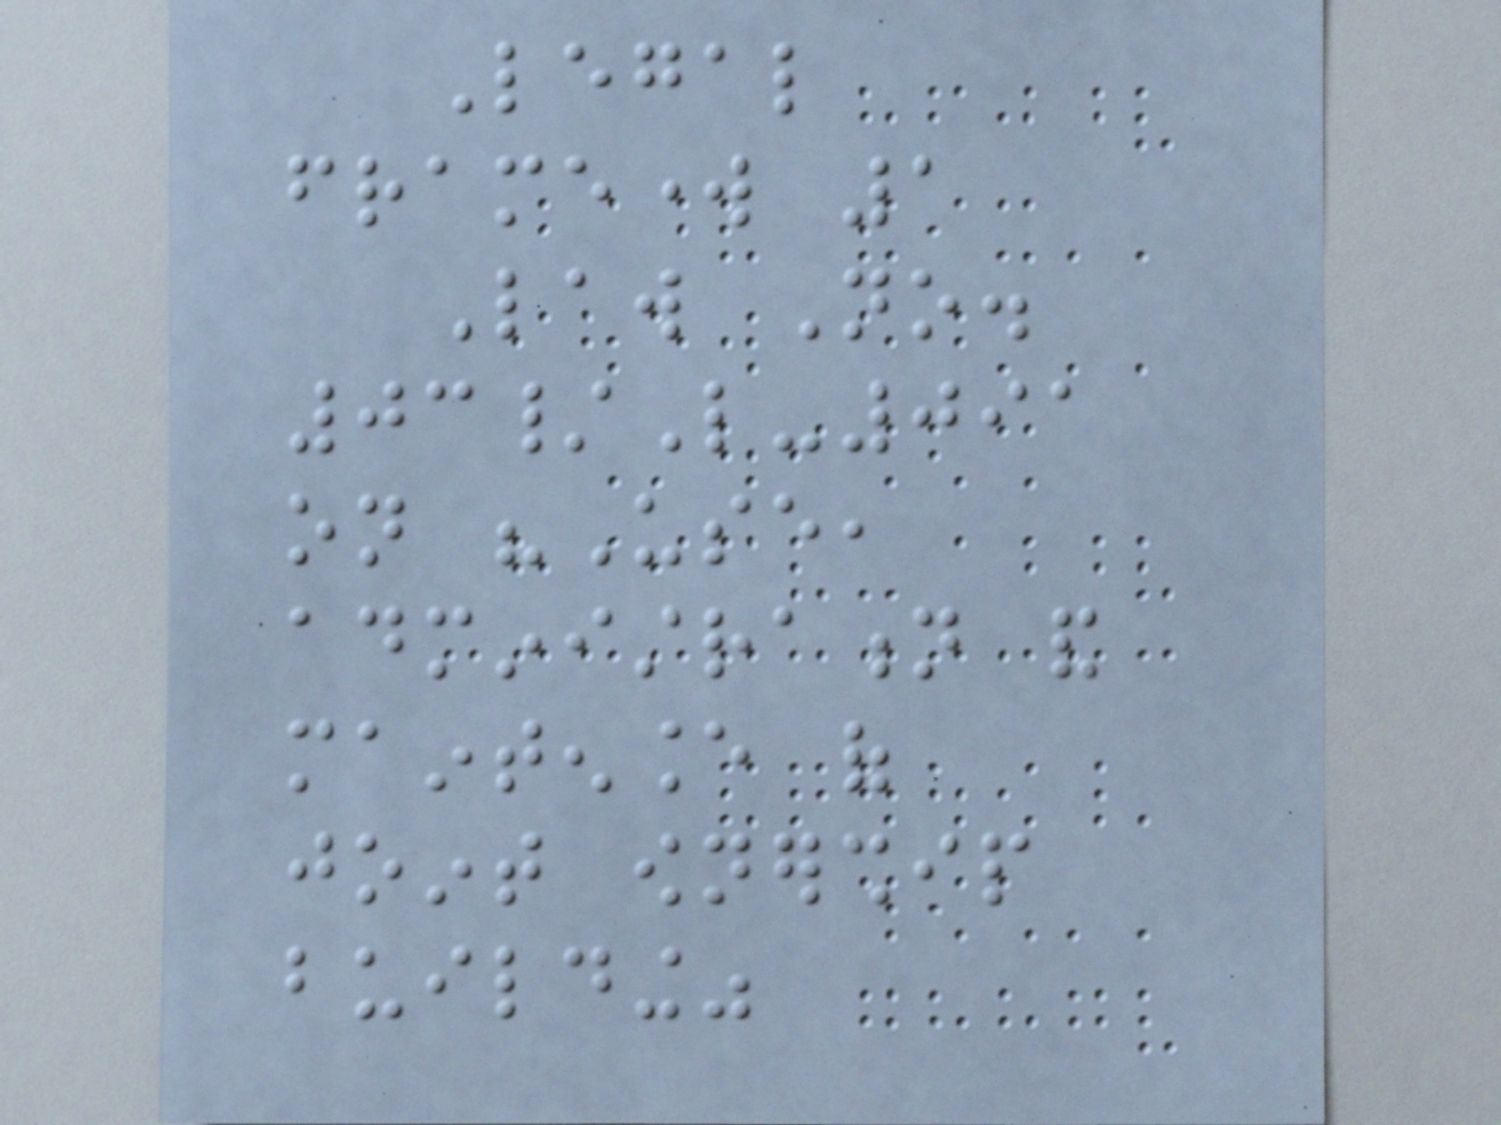Legal
framework 1
Law No.
03/L-091
on "Use,
administration and
maintenance of
joint ownership
building"
